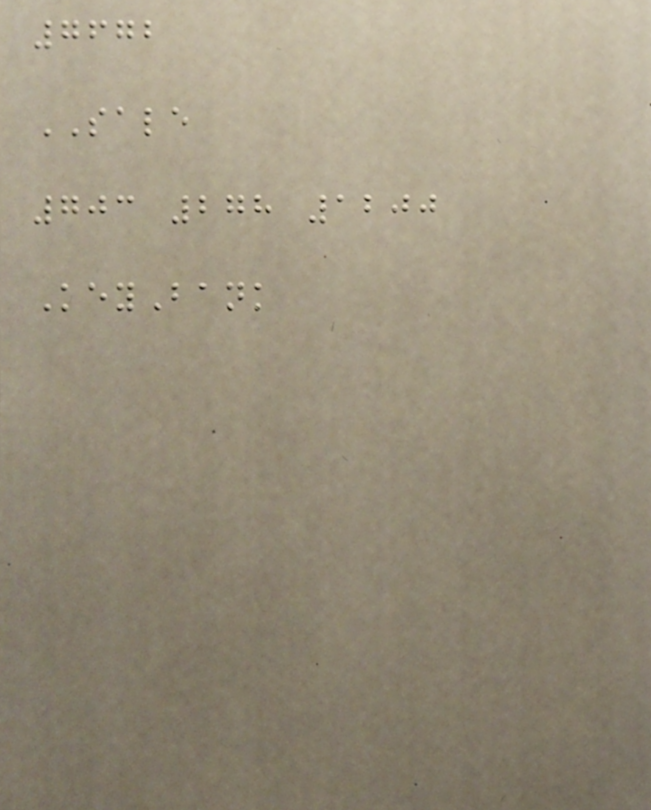7672
SALE
703 278 1200
KeyBank
